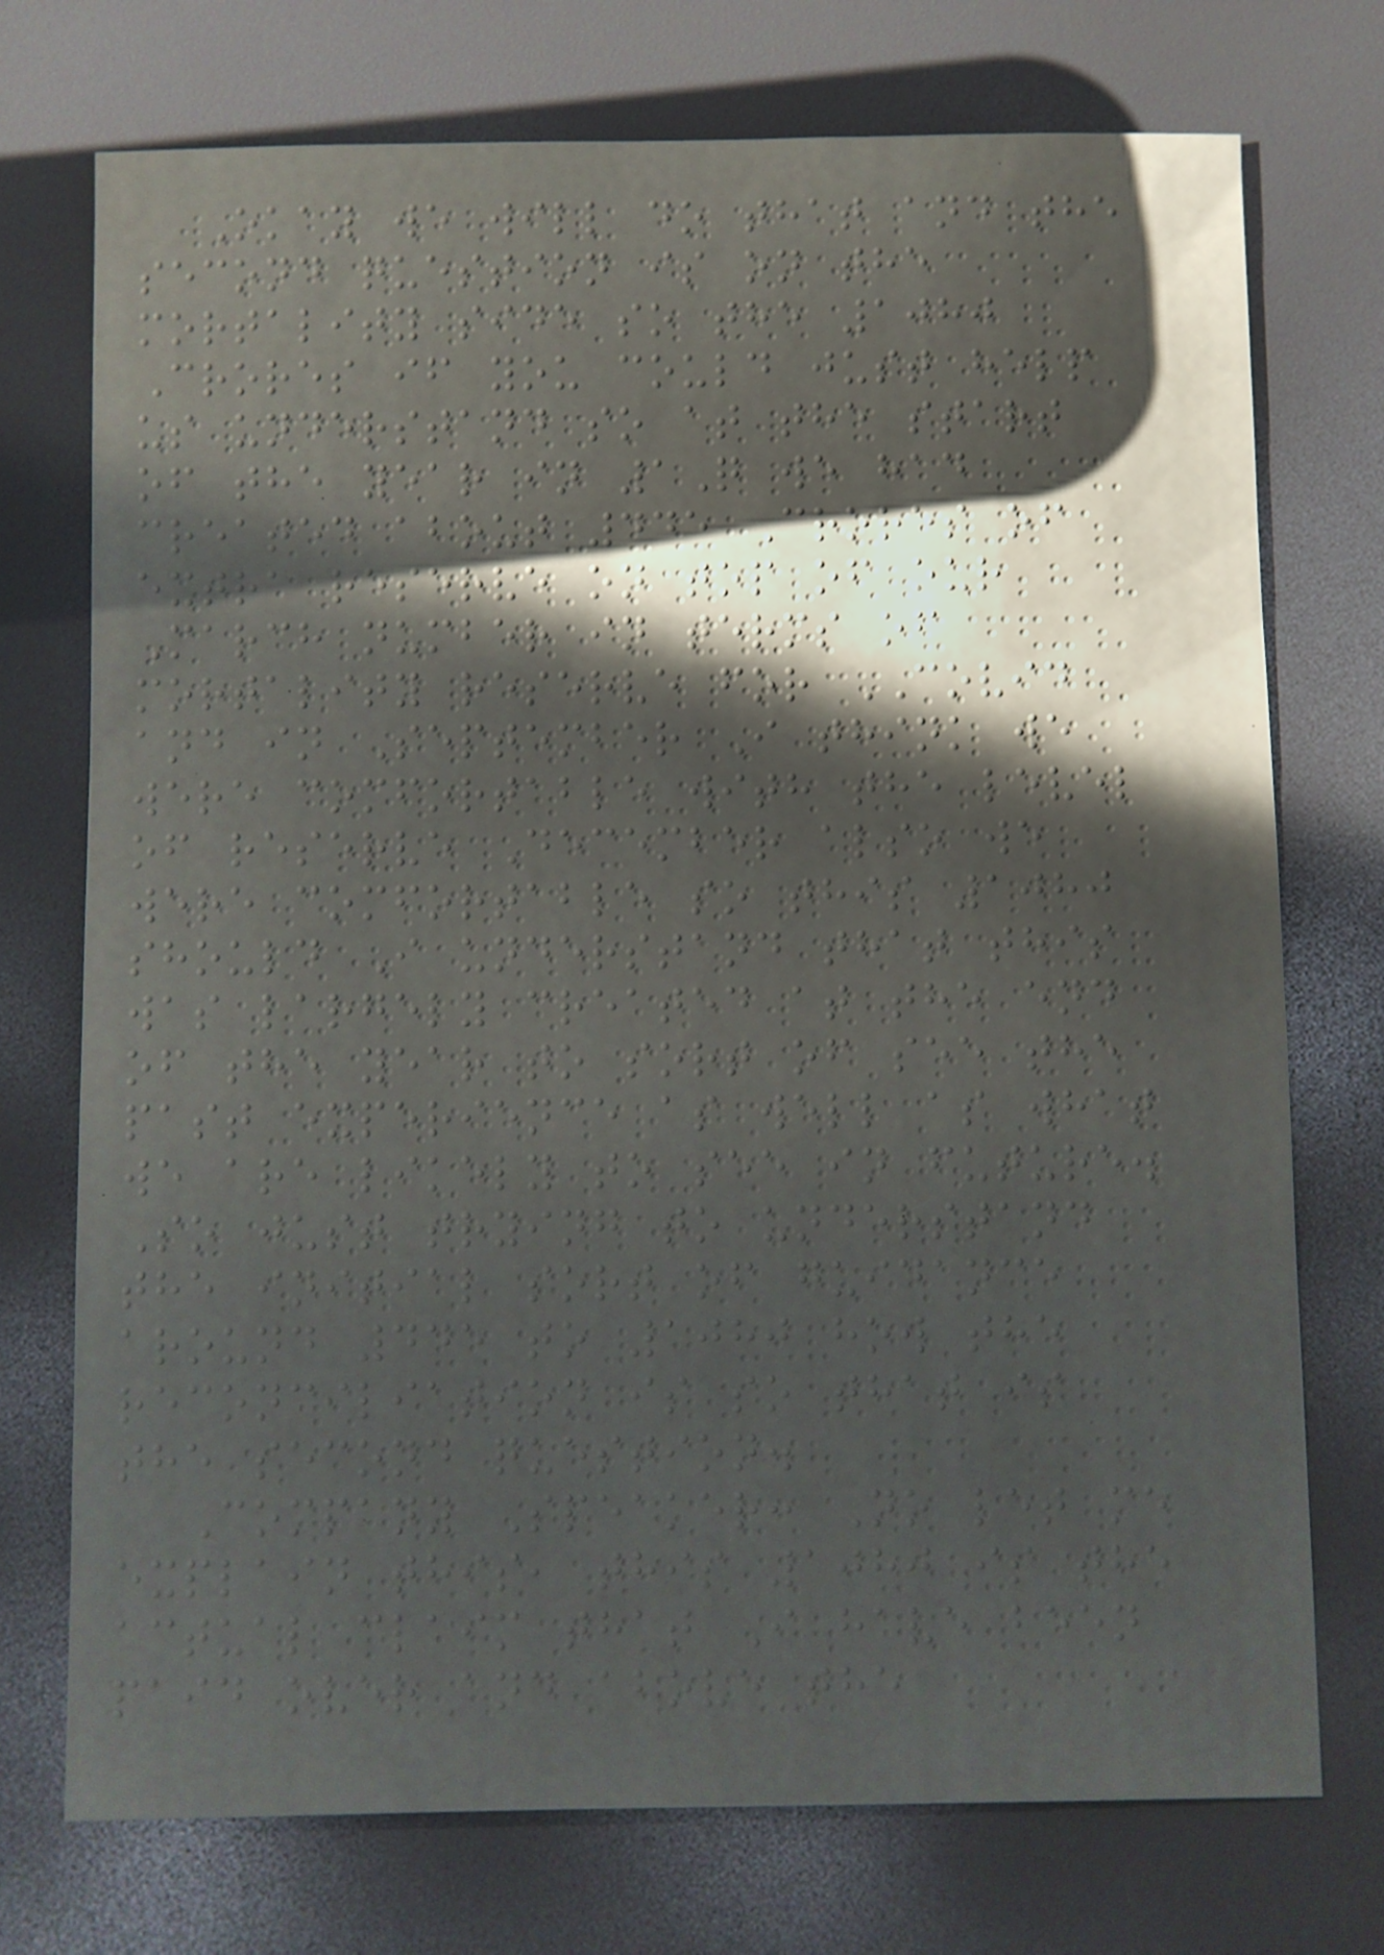Okay we will do that and the
second question is on the
mortality side so the 1080
Crores if you could just help
us understand so at the start
of the year in 1Q we had
created about 445 Crores of
extra reserve on top of our
March number in terms of
mortality reserve for COVID
and in September I think we
were comfortable with the level
of reserve December also we
were comfortable so this 1080
should I understand that this
was largely created at the end
of the year to sort of see the
past experience as well as what
we are likely to see in future.
So just trying to understand
the initial sort of guidance
around 445 to 1080 how the
reconciliation is so that is
the second question.
Company Speaker: No let me
explain this, this 1080 is the
actual claim that I have been
paid over and above the
